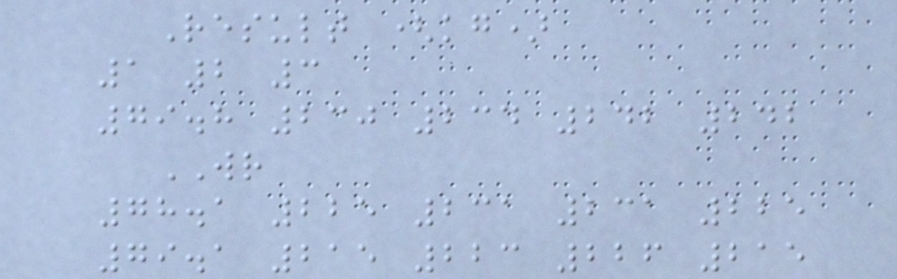Result (kg)
1 2 3
79.8 230 234 242 242
WR
78.1 225 231 231 225
79.1 215 223 226 215
